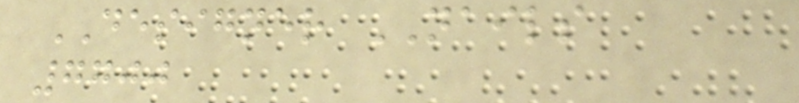DESIGNER NAILS
7700
